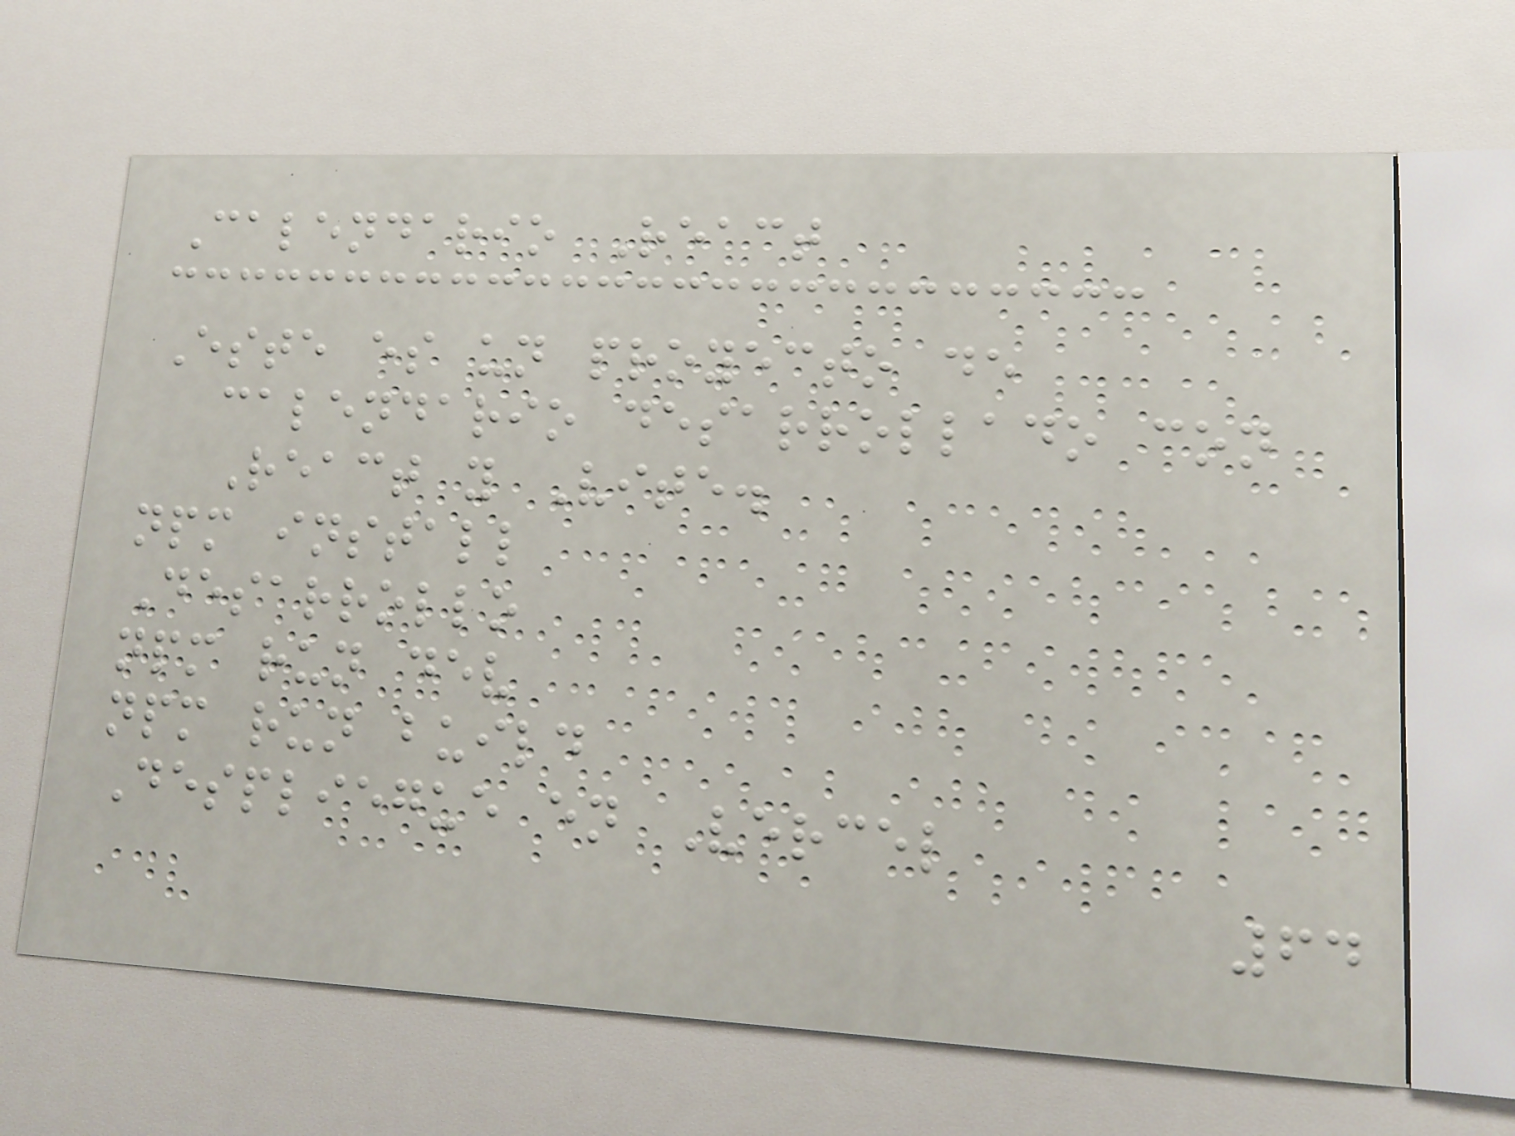Calendario React
Este es un proyecto de
calendario desarrollado con
React y Vite.
npm install
Desarrollo
npm run dev
npm run build
Despliegue en Vercel
64
